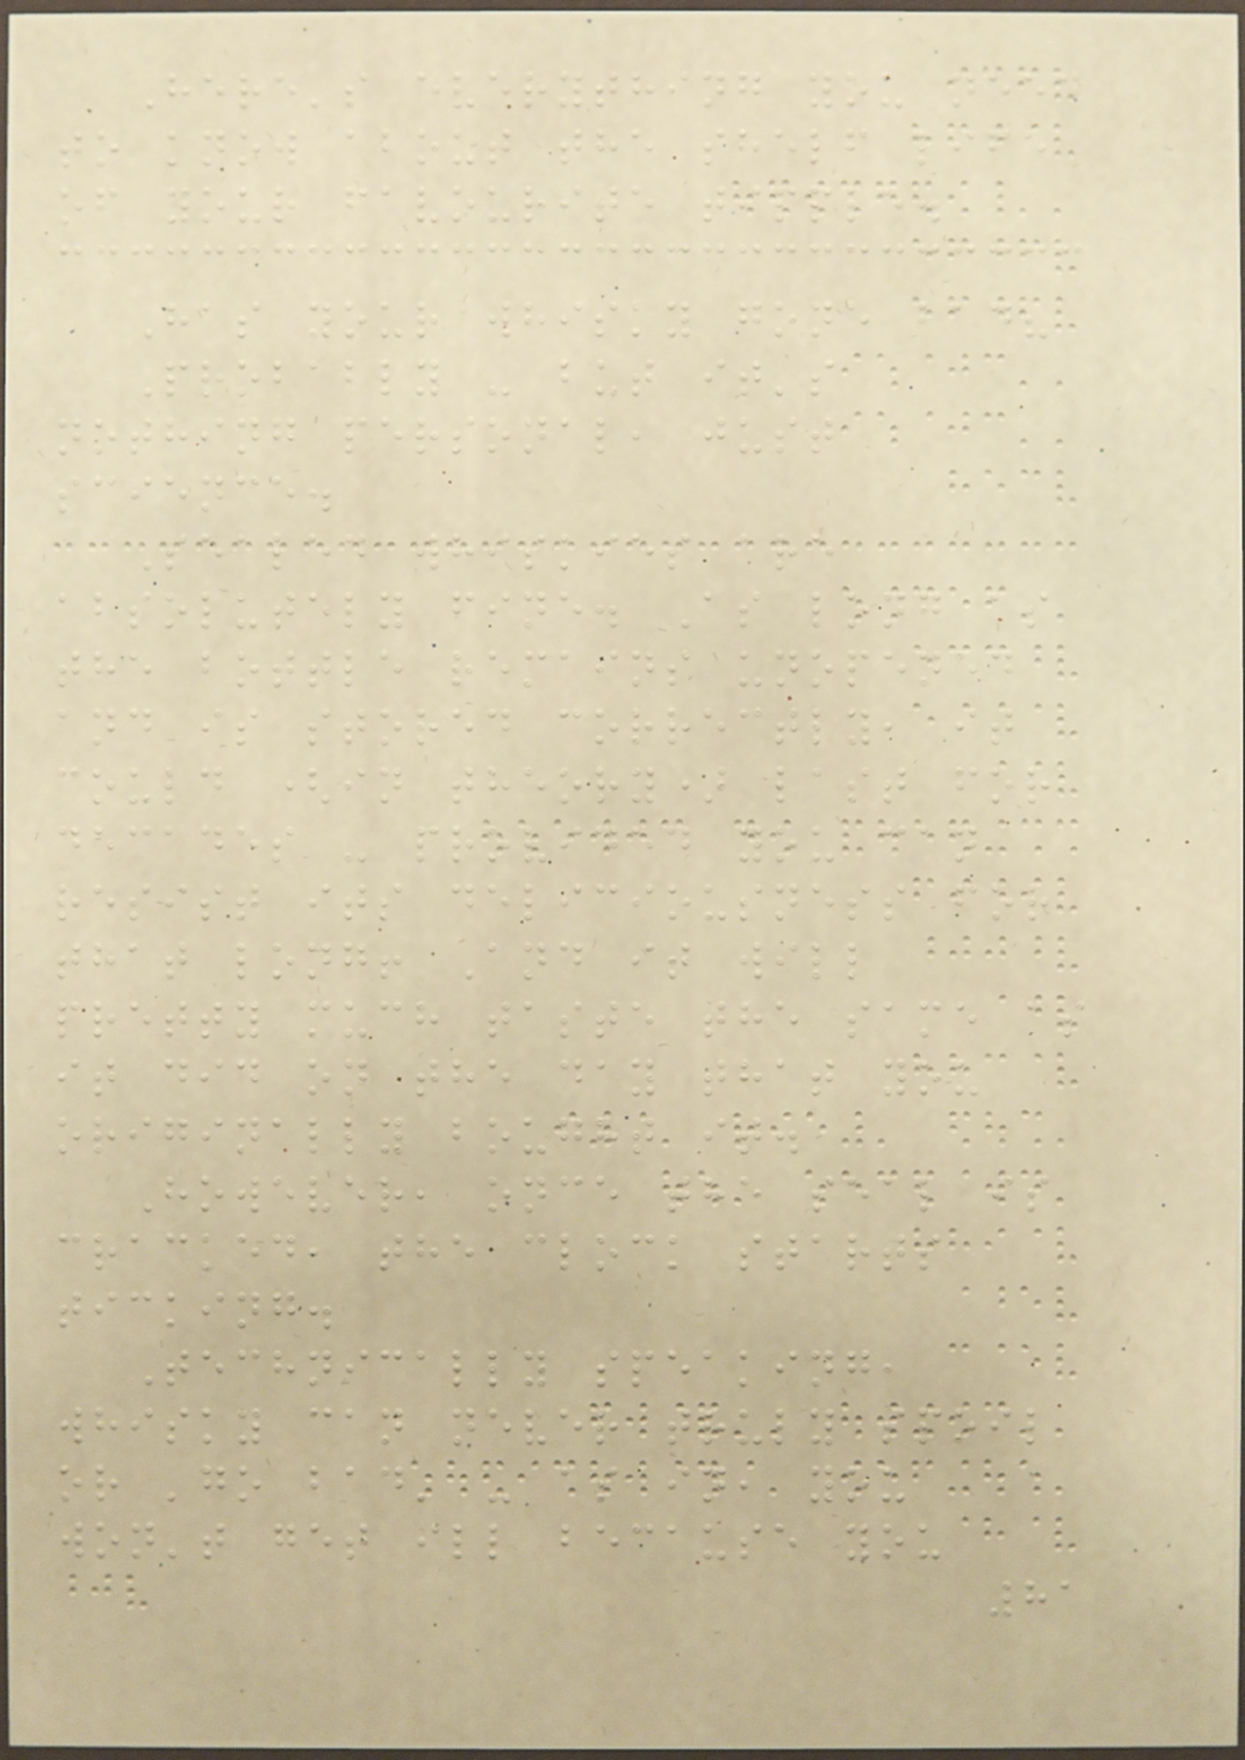Here's everything you need
to know about the shelf life
of your favourite tipple.
Has your whisky gone bad?
Probably - but it's
nothing personal, just
science.
Sealed whiskies are
absolutely fine. As long as
the bottle remains unopened
and is stored correctly, it
could (in theory) last for
decades - provided you can
resist its deliciousness for
that long! And it will
pretty much taste the same as
it did on the day that you
originally bought it.
However, once the seal is
cracked, the clock starts
ticking.
Technically speaking,
whisky can never truly spoil
or 'go bad' - as in, you
won't get ill because you
81
